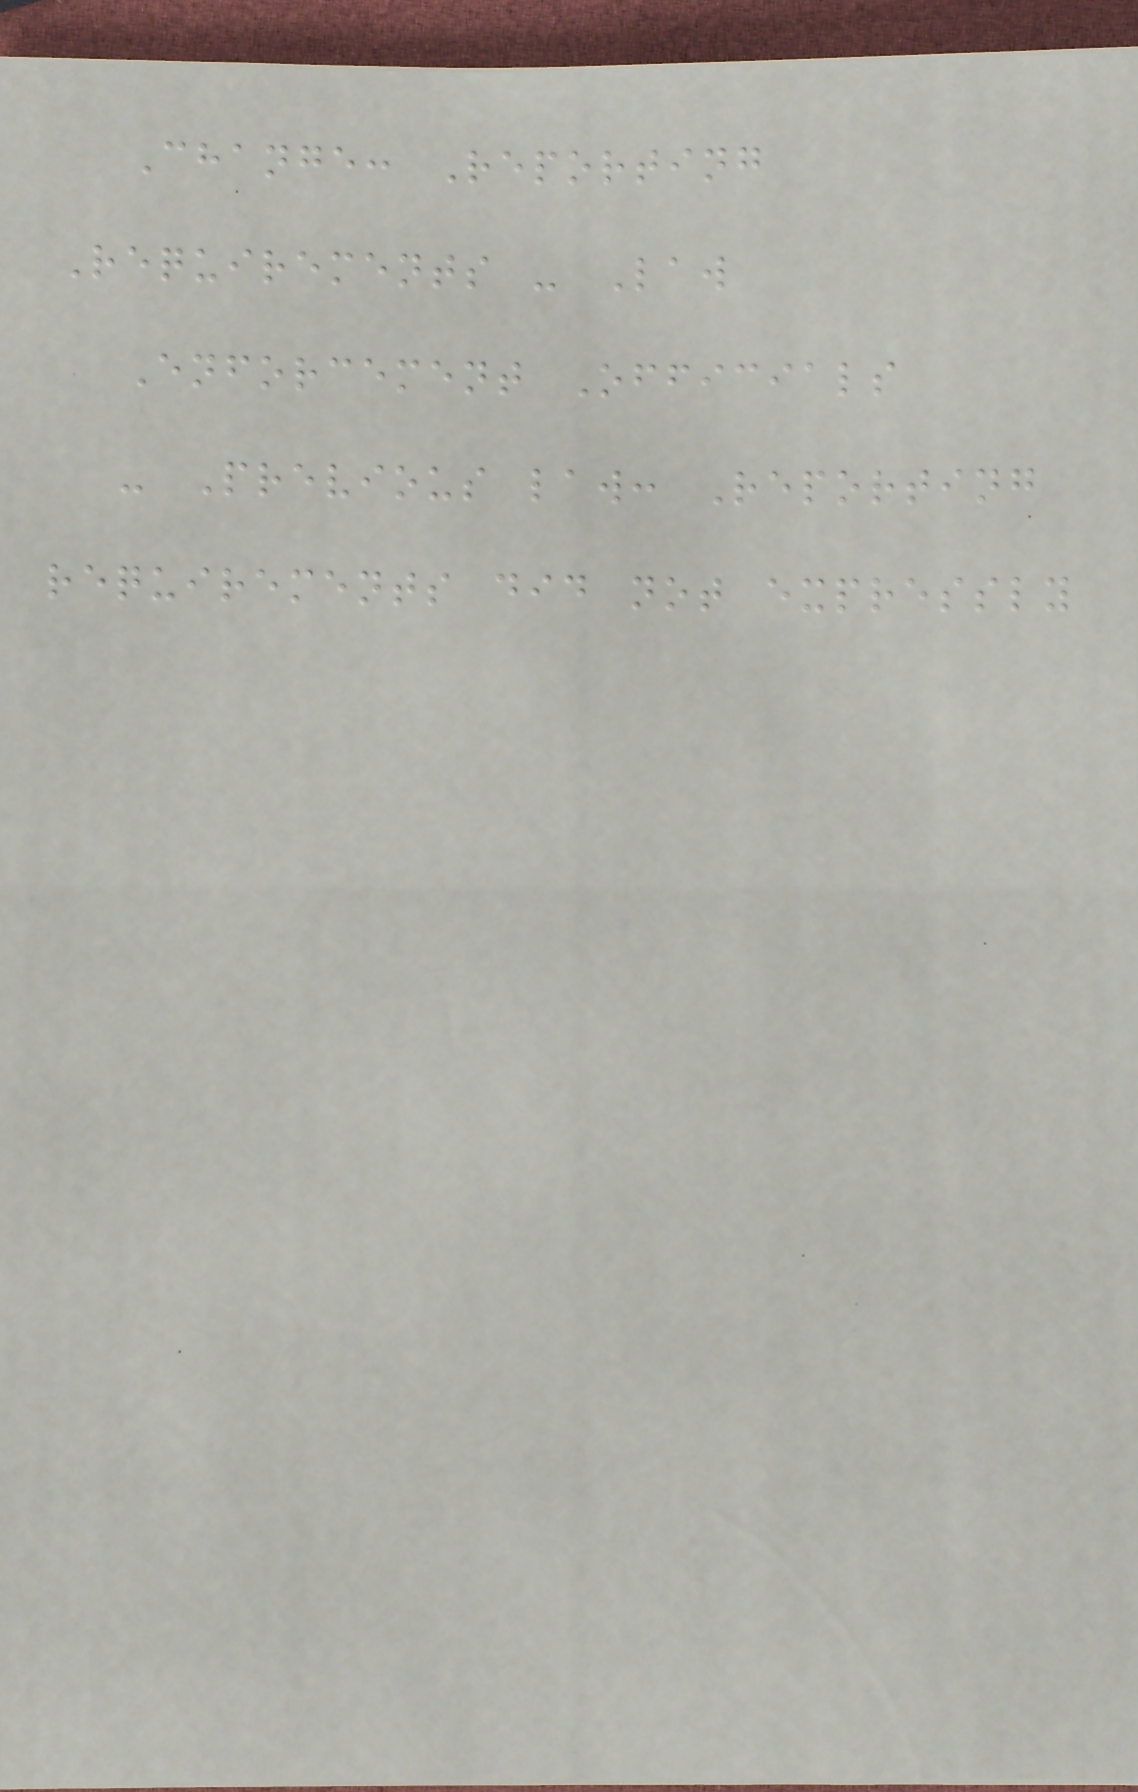Change: Reporting
Requirements - Law
Enforcement Officials
- Previous law: Reporting
requirements did not expressly
